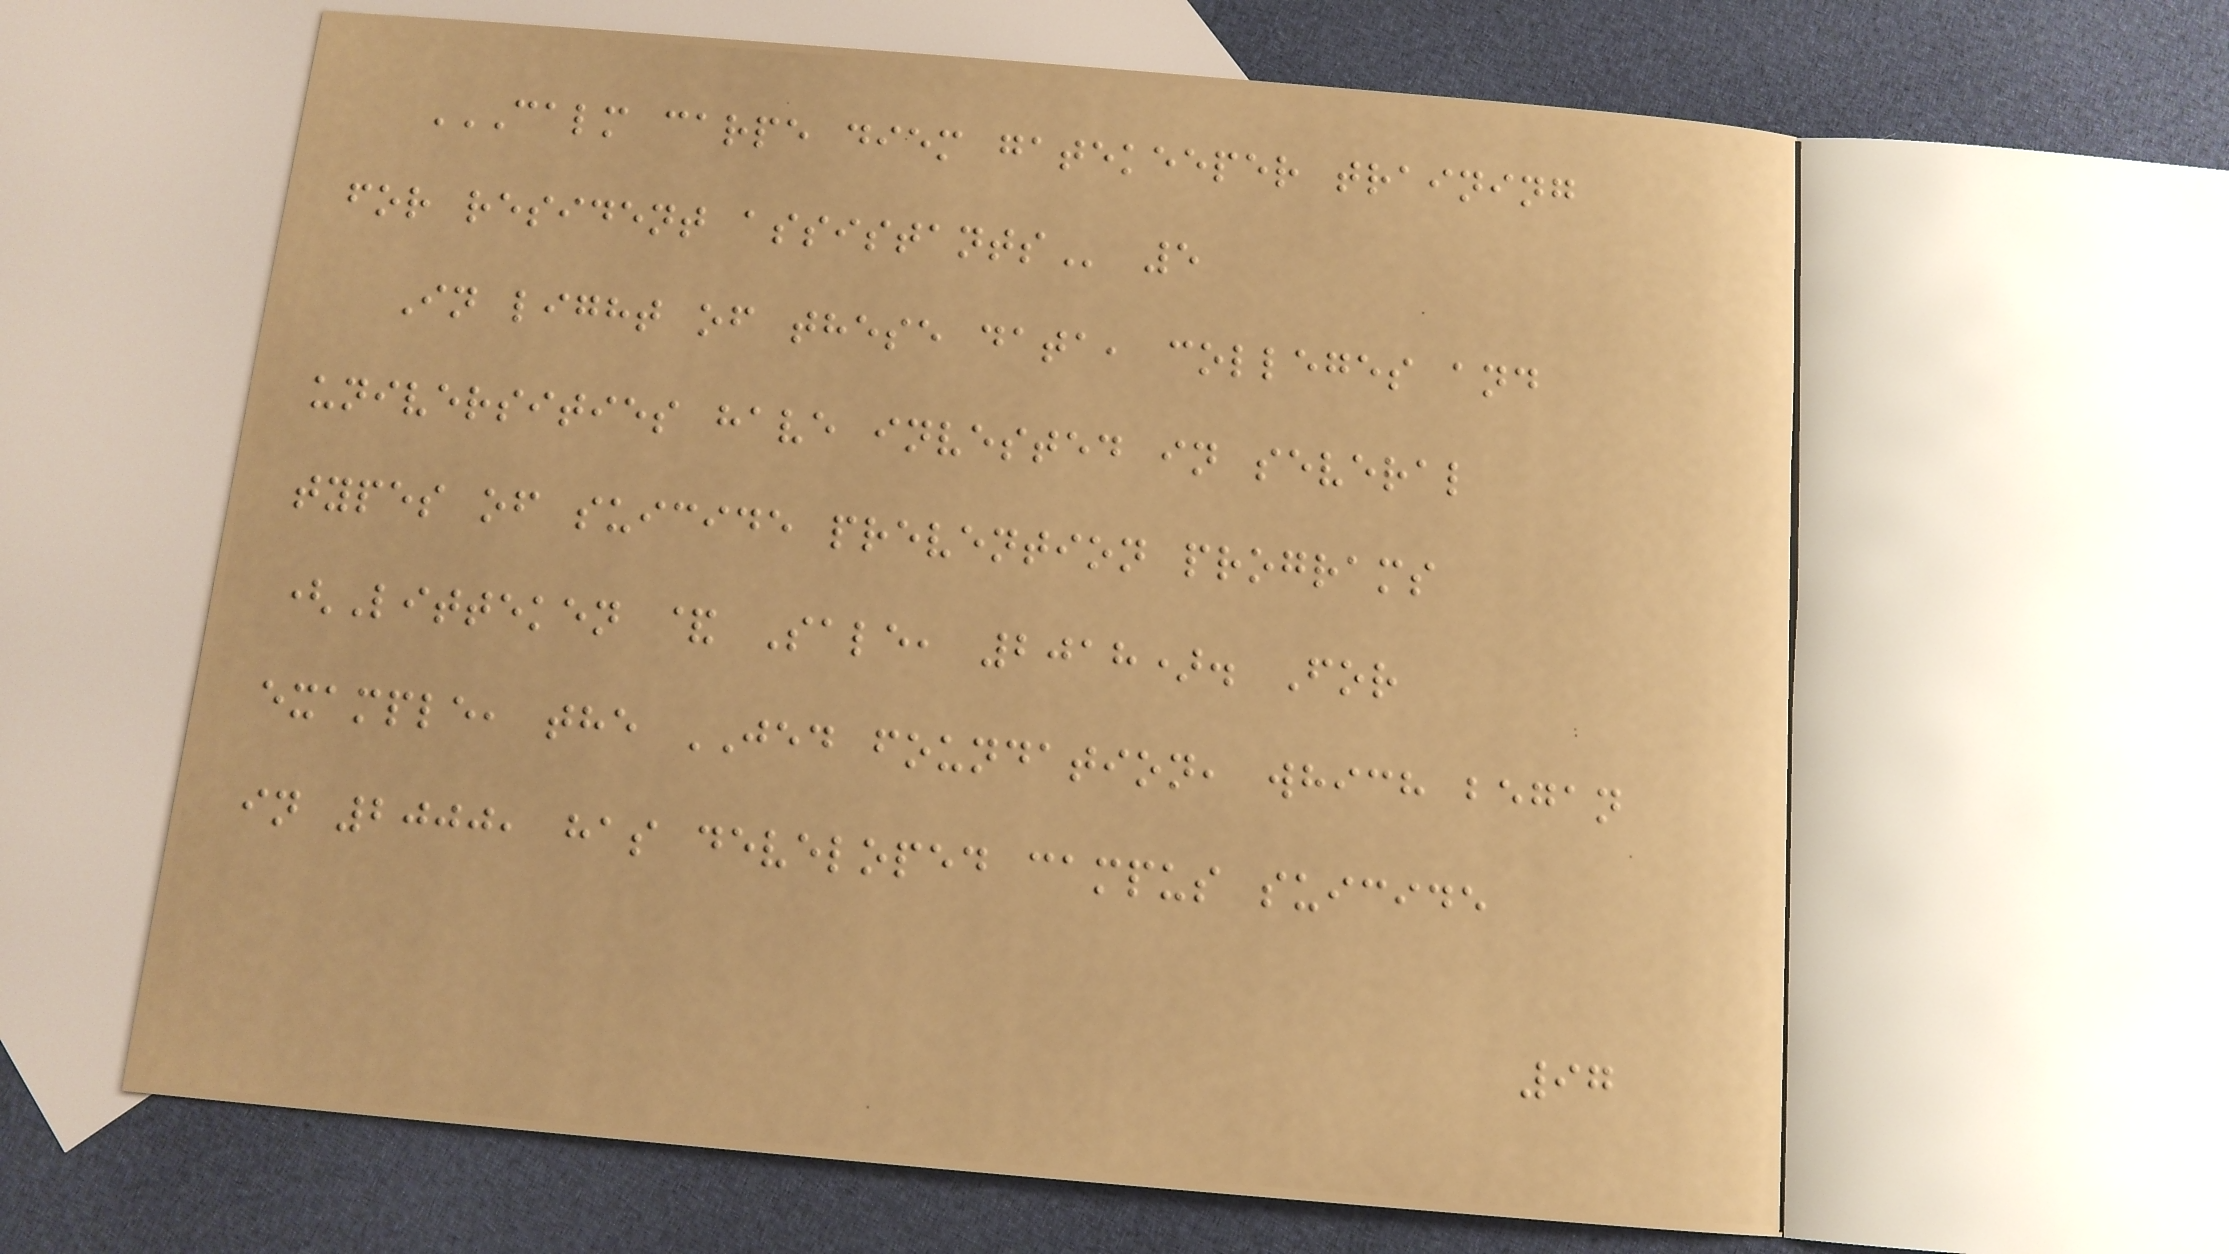CALM CARPE DIEM GATEKEEPER TRAINING
FOR RESIDENT ASSISTANTS 5
In light of these data, colleges and
universities have invested in several
types of suicide prevention programs
(Litteken & Sale, 2018). For
example, the JED foundation, which began
in 2000, has developed campus suicide
97
